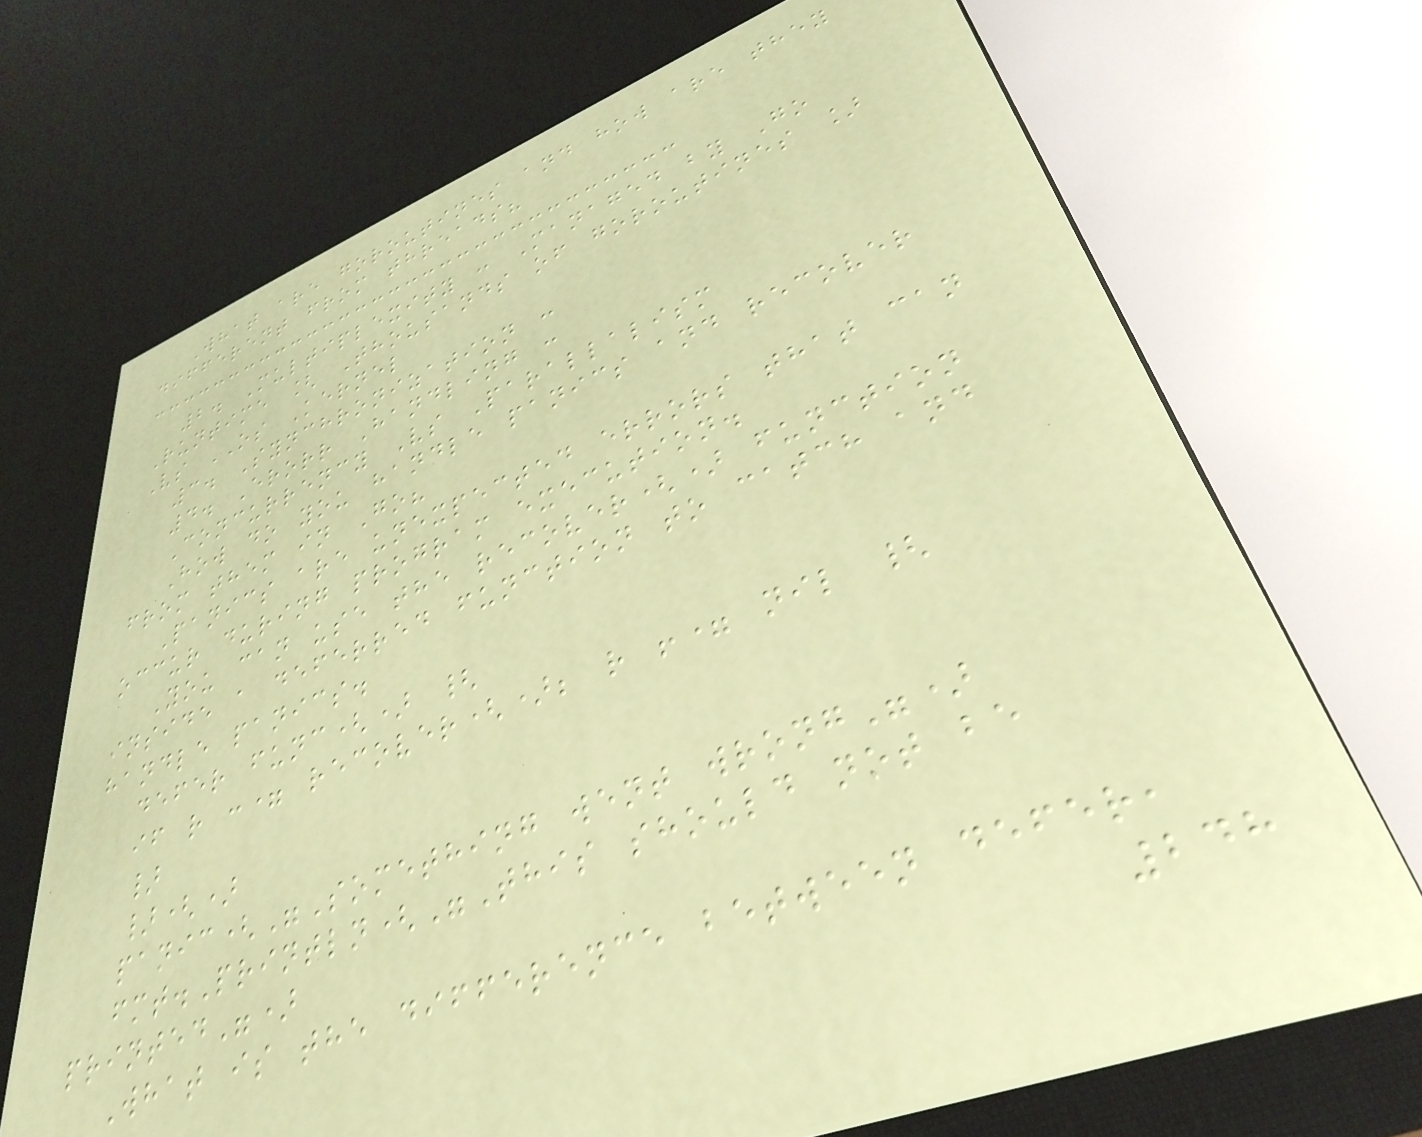What are goroutines and how are they
different from threads?
2. Multiplexity : Managed by Go
Runtime [ Thousands of goroutines ]
Vs OS Kernel
3. Synchronization :
4. Erorr Handling :
Concurrency Vs Parallalism
How do you handle panics and recover
from them in Go?
Panics are unexpected errors that can
occur during program execution.
You can use the recover() function
inside a deferred function to catch and
handle panics.
defer func() {
if r := recover(); r != nil {
}
}()
panic("Something went wrong")
fmt.Println("This should not be
printed")
What is the difference between defer,
248
